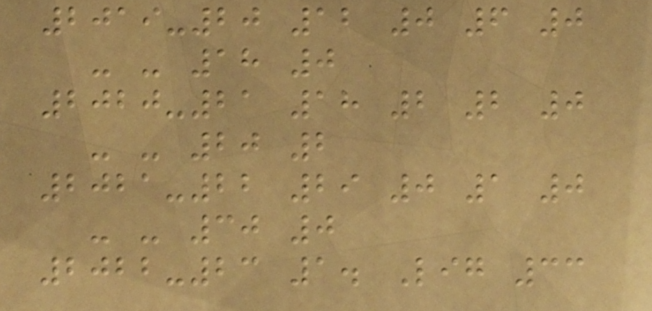2019-20 12 0 6 0
- - 18 0
2020-21 18 2 2 0
- - 20 2
2021-22 29 0 1 0
- - 30 0
2022-23 1. Lig 33
